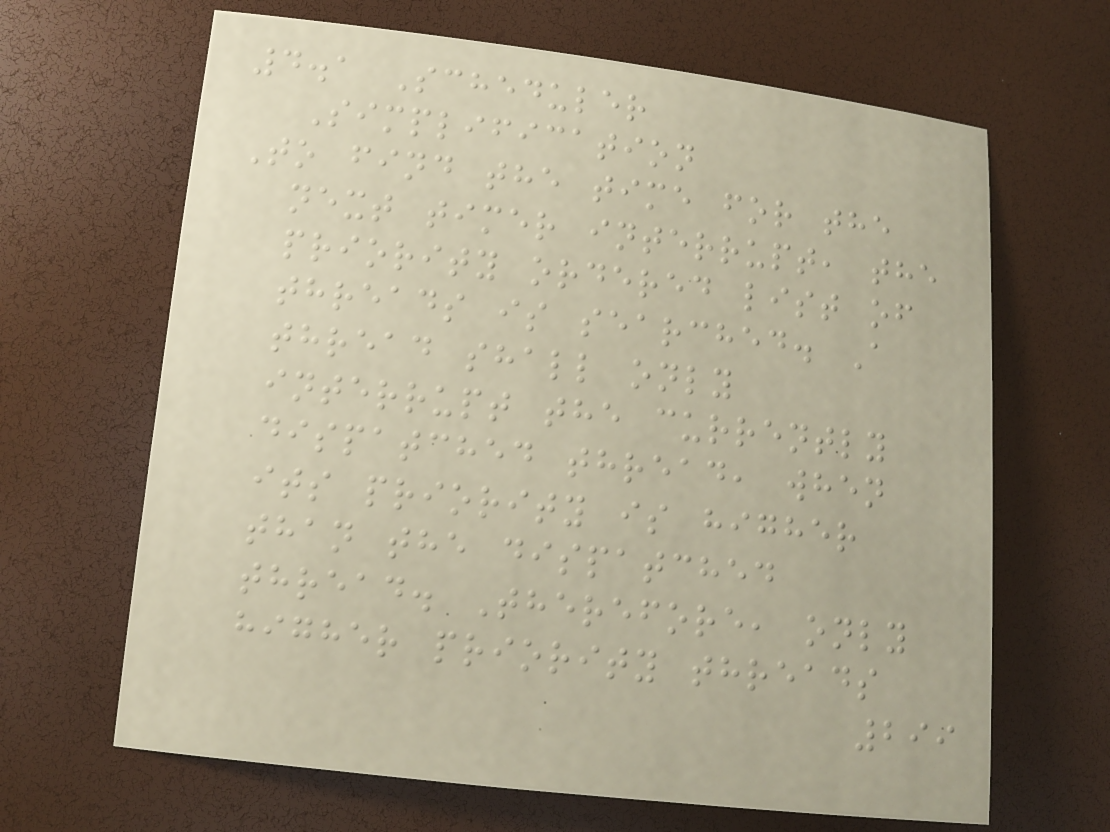4.1 Scheduler
Simplification
To find the time for the
next timer interrupt, the
priority ordered list of
threads is searched. A
thread shall only
interrupt the currently
dispatched thread, when
its priority is higher
than the dispatched
thread. Therefore, only
higher priority threads
299
